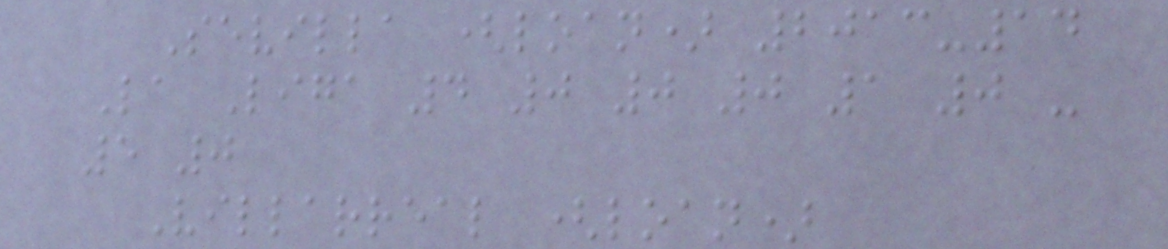Sevilla (loan) 2013-14
La Liga 4 0 0 0 1 0 -
5 0
Villarreal (loan)
